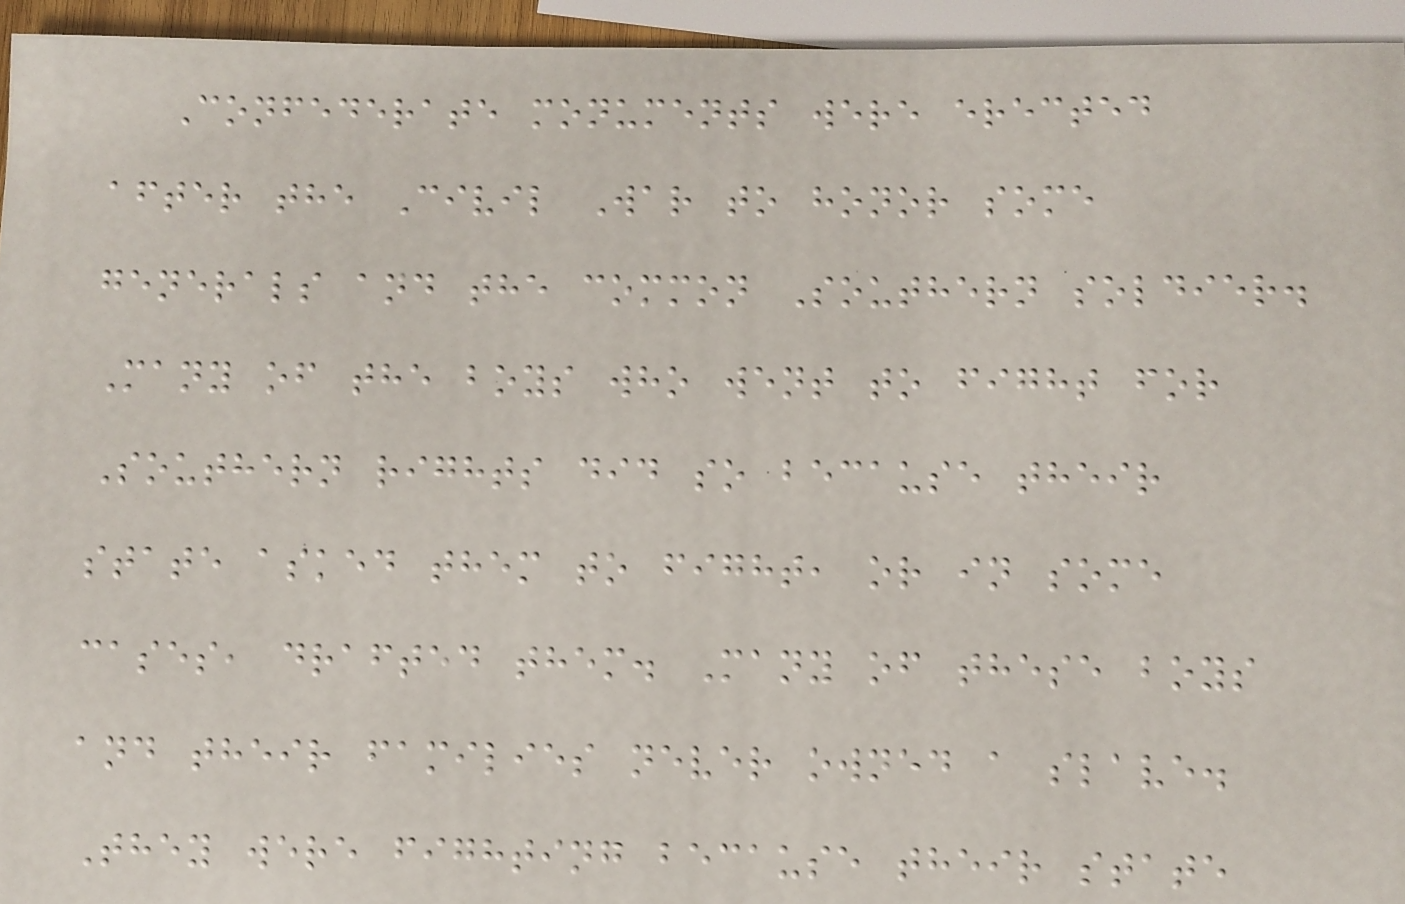Confederate monuments were erected
after the Civil War to honor some
generals and the common Southern soldier.
Many of the boys who went to fight for
Southern rights did so because their
state asked them to fight, or in some
cases, drafted them. Many of these boys
and their families never owned a slave.
They were fighting because their state
